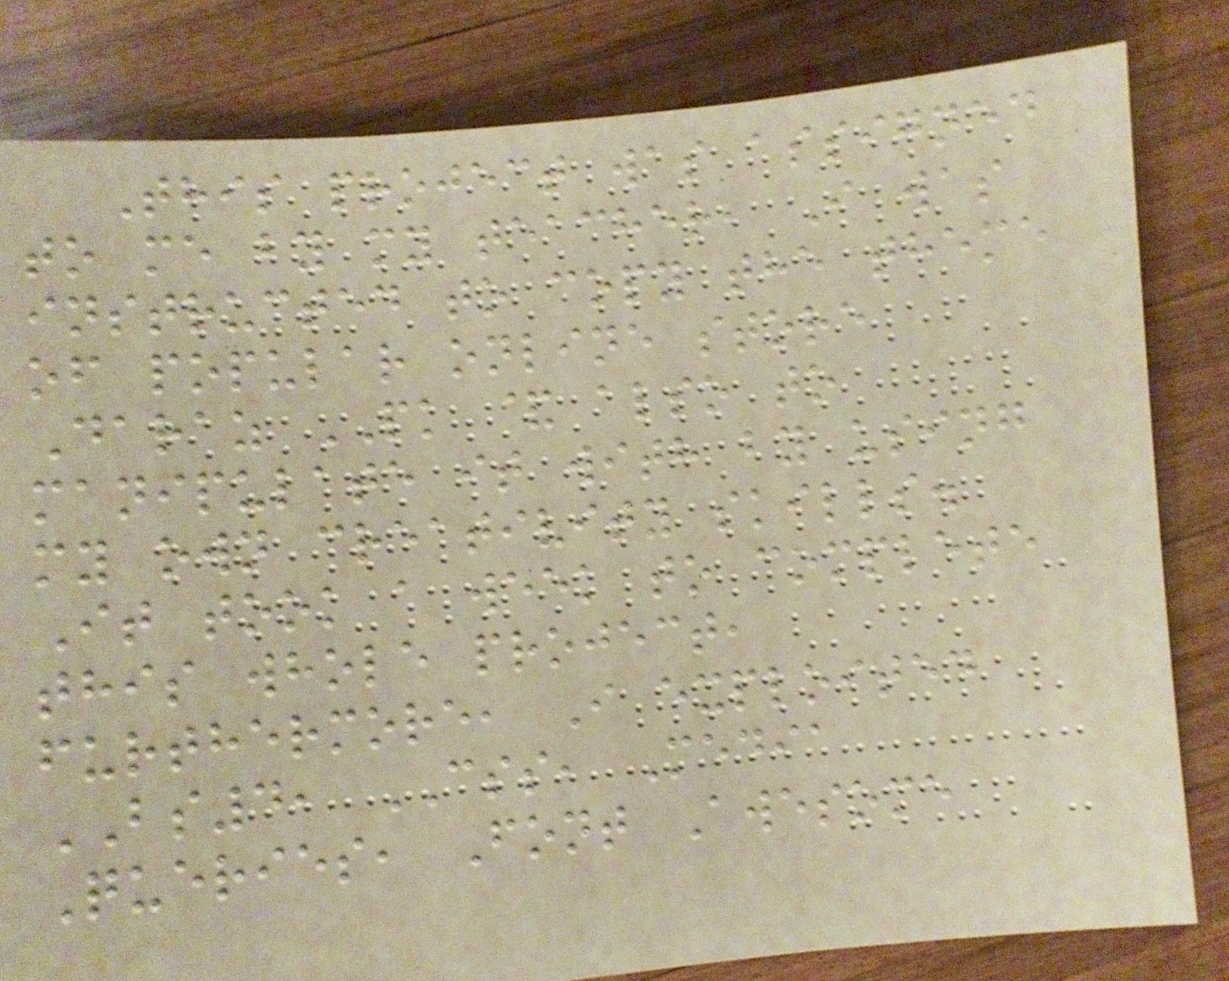This project was assigned
to me by my teacher, I was
instructed to copy the theme
of popular online store
Daraz PK & also to
manipulate it with by using
my own creativity skills.
It took a week to complete
this whole project,
furthermore, I exploited
BS4, CSS, Media
Queries, Font Awesome
